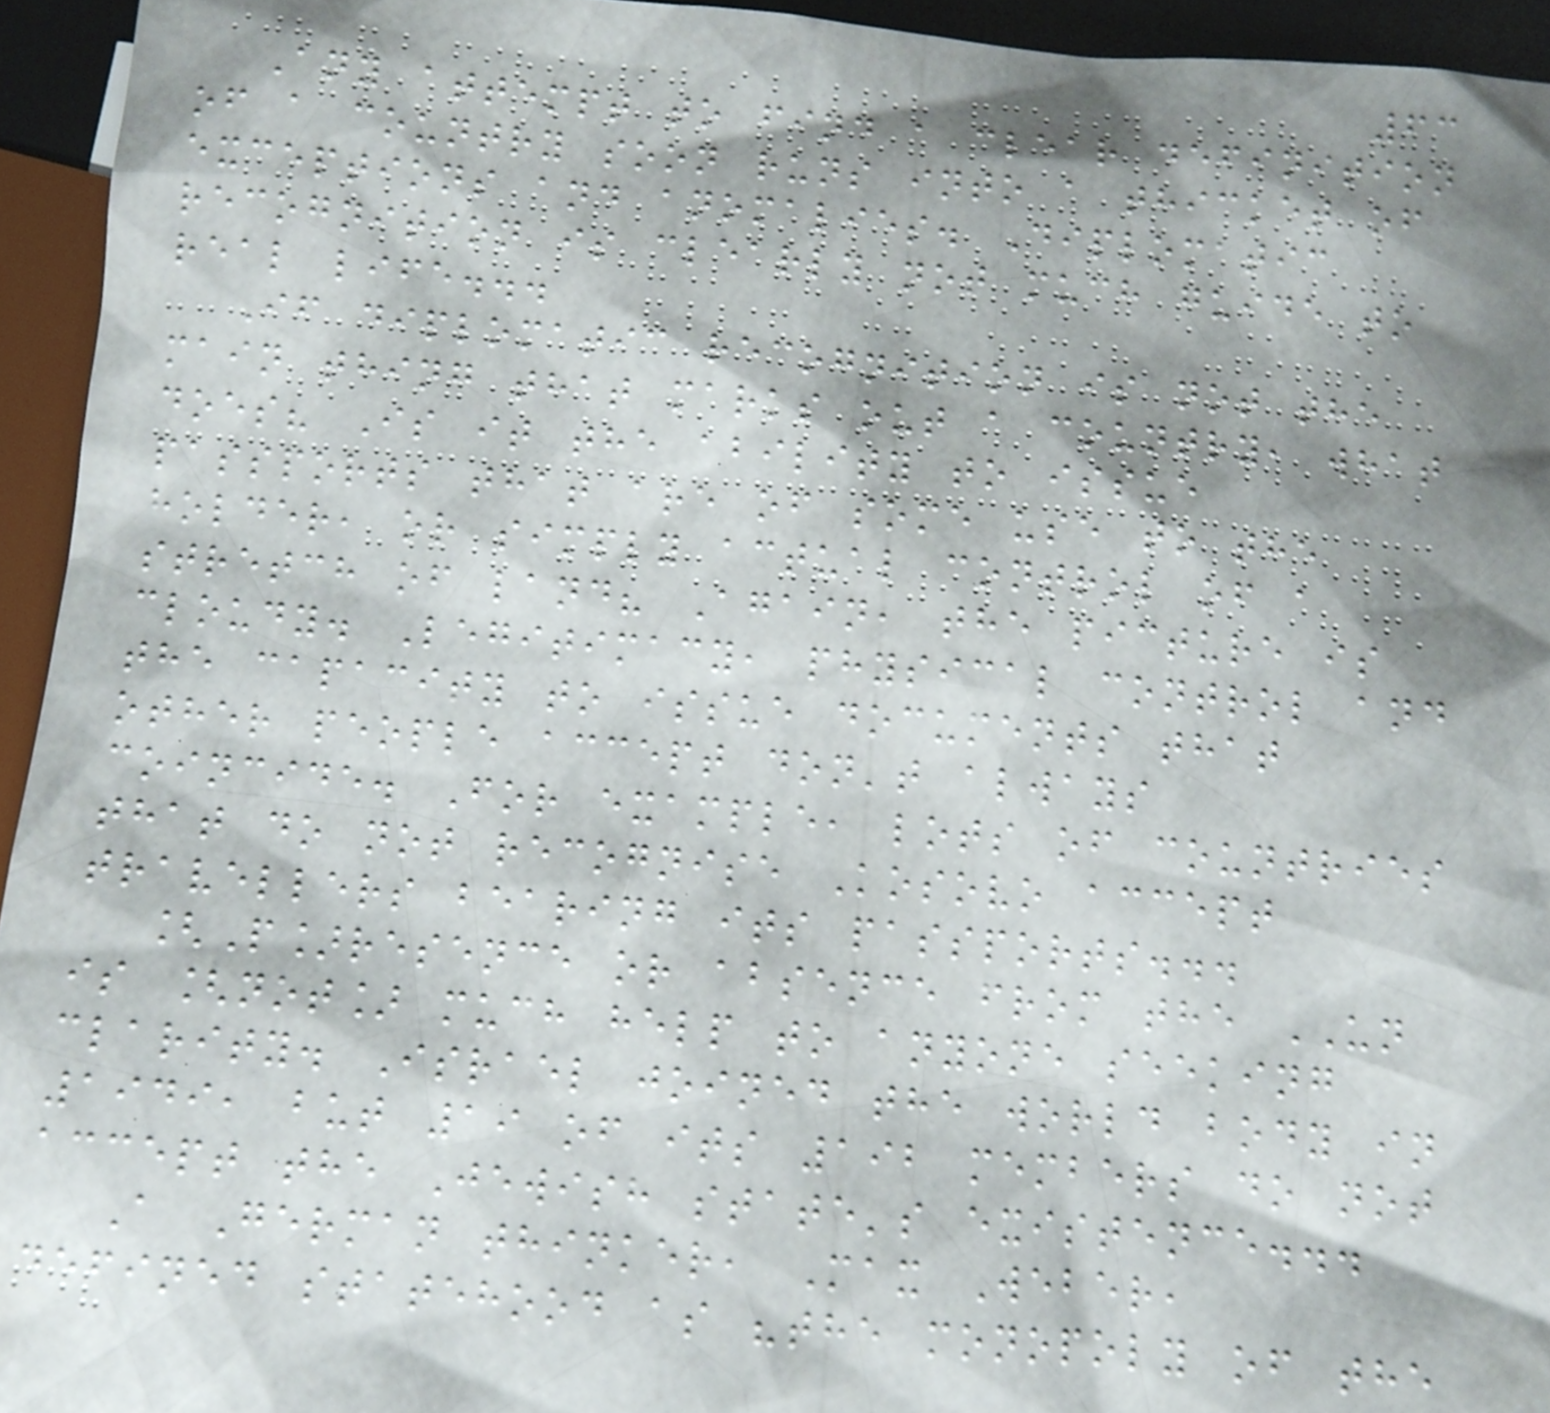63
Any attempt to find a clear definition
of a country soon runs into a thicket of
exceptions and anomalies. Diplomatic
recognition is clearly not much guide to
real life...
If diplomatic recognition is not the
main thing that marks out a country, what
does? Is it the ability to issue
passports that are of some use to the
holder, or simply actual control of a
stretch of land? Again, the picture is
cloudy. Legitimacy, physical control and
the capacity to issue documents that
other people accept don't always
coincide. For example, lots of countries
that do not recognise Kosovo accept
travellers bearing its passports...
[P]resence or absence from the UN
is [not] much help to anyone seeking
clarity. Israel joined the world body in
1949, but 19 of its 192 members do not
accept the Jewish state's existence...
A German thinker, Max Weber,
defined statehood as "the monopoly of the
